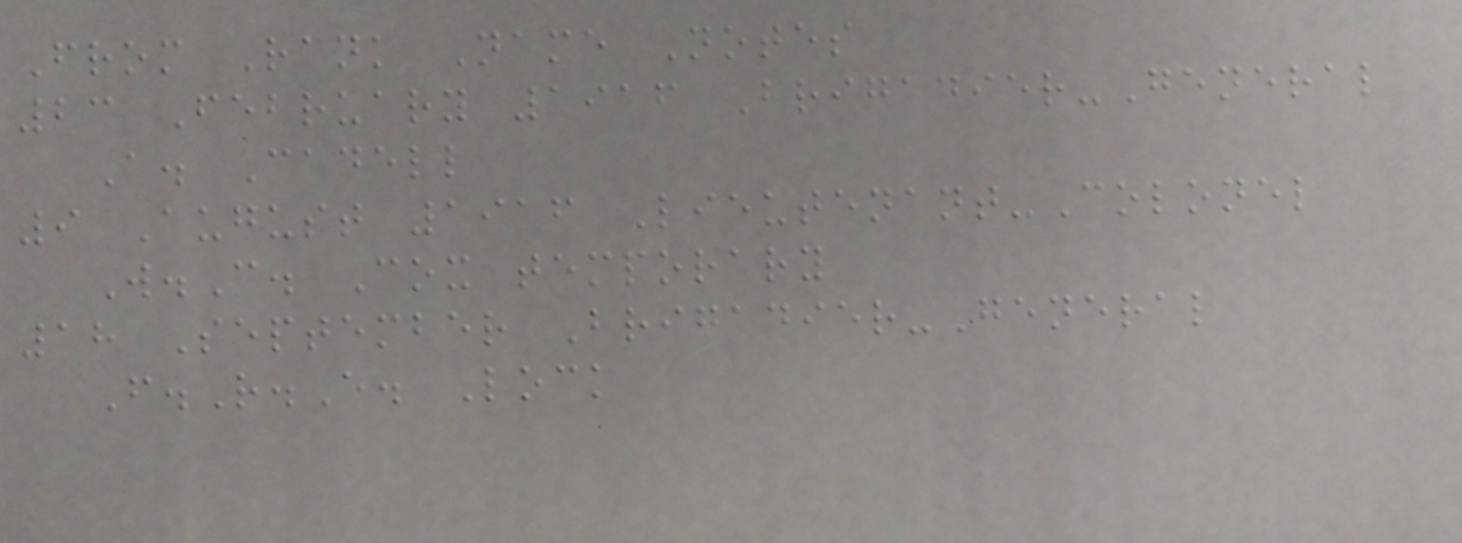From Rank Name Notes
23 February 1916 Brigadier-General
A. Cadell
9 August 1916 Lieutenant-Colonel
W.C. Cox temporary
18 September Brigadier-General
F.R.E. Lock
